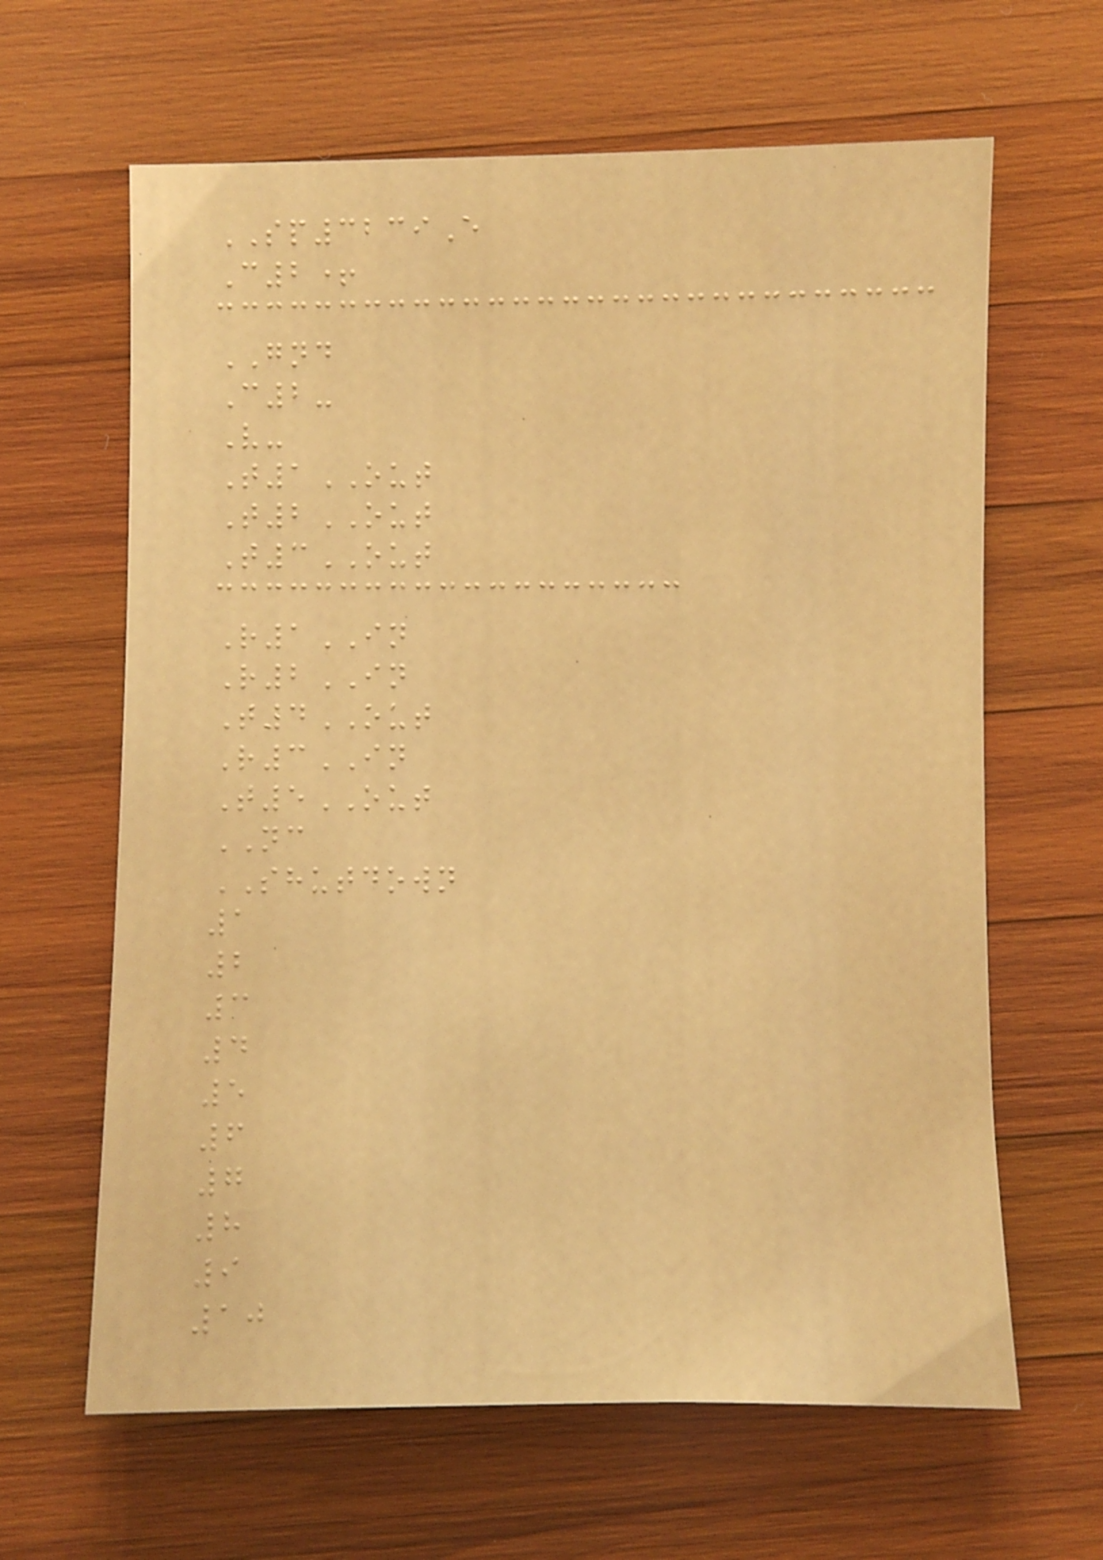SP3239E
C2+
GND
C2-
V-
T1OUT
T2OUT
T3OUT
R1IN
R2IN
T4OUT
R3IN
T5OUT
NC
SHUTDOWN
1
2
3
4
5
6
7
8
9
10
